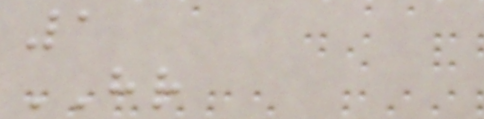1
HR
